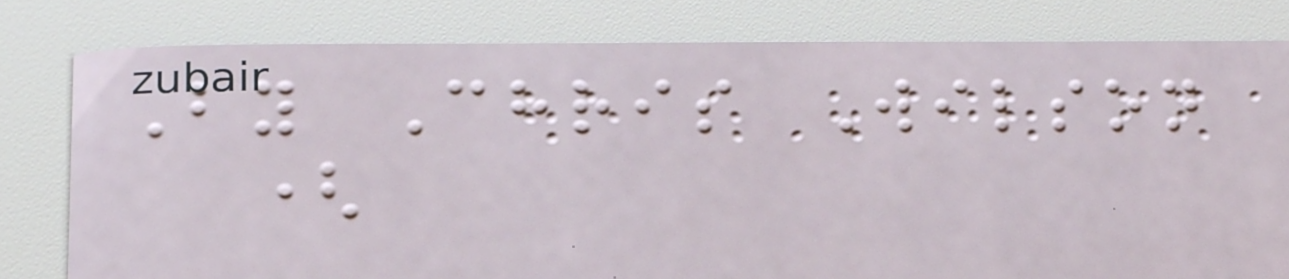By Chris Wilson
(
